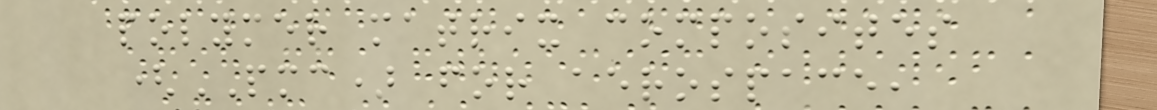polymer matrix composites
(PMC) for aerospace,
